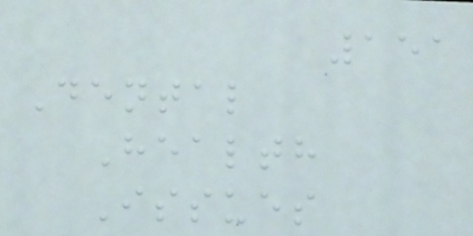151
Dental
Health
Issues
